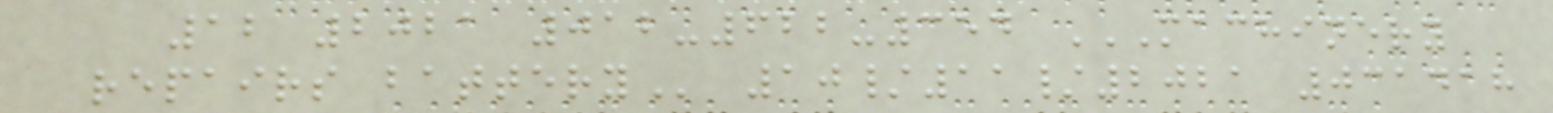12 2021 012-622-354 MACHINERY
REPAIRS BATTERY 10/11/2021 031418
